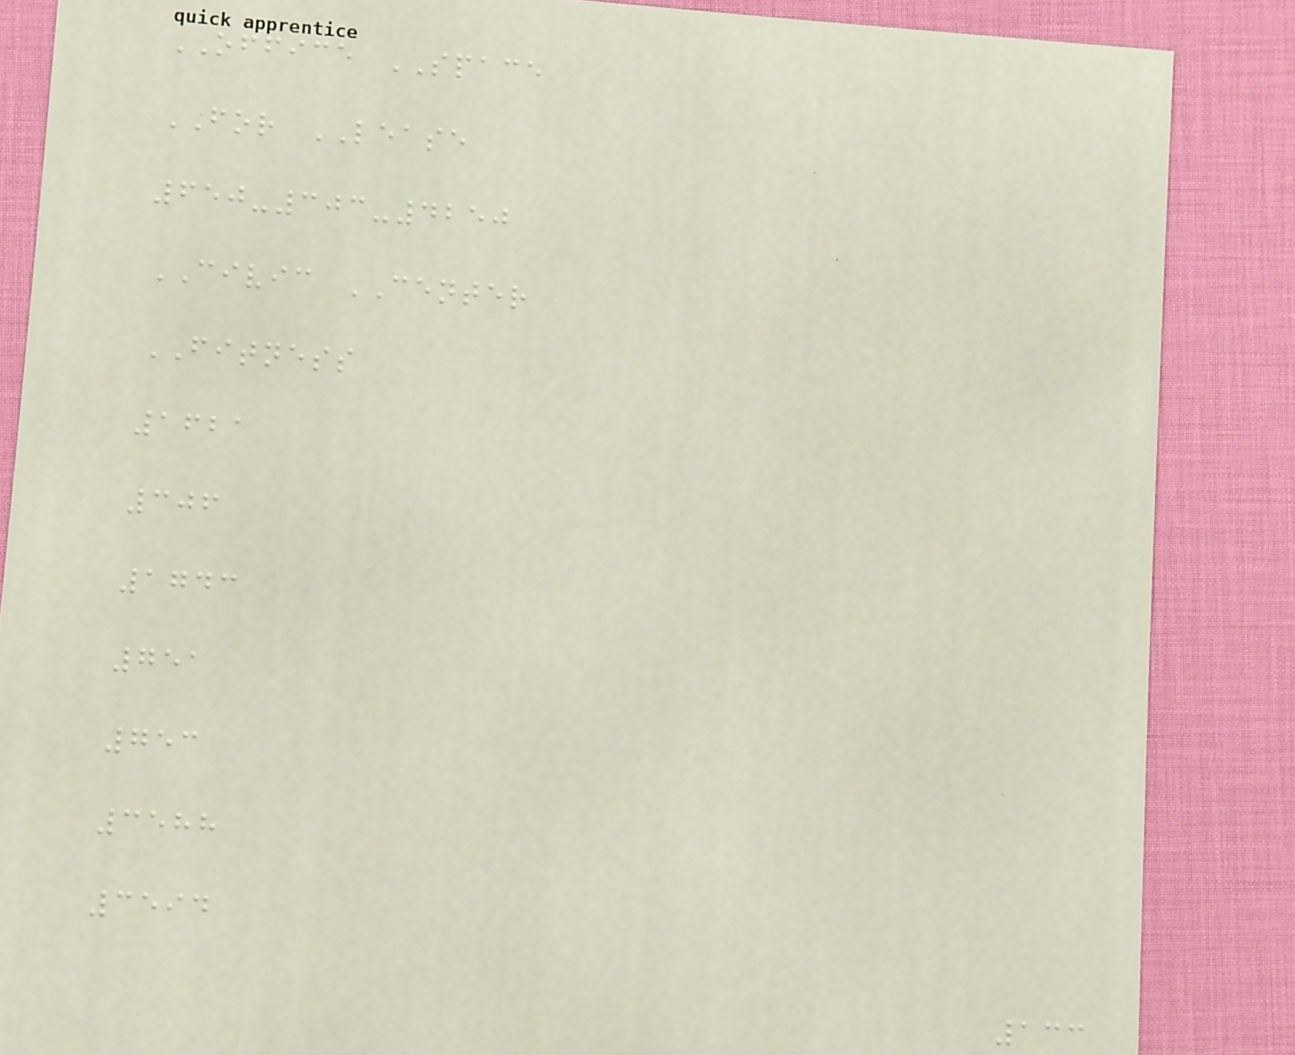OFFICE SPACE
FOR LEASE
650-303-4250
CIVIC CENTER
FITNESS
1621
306
1743
751
753
3588
3594
133
